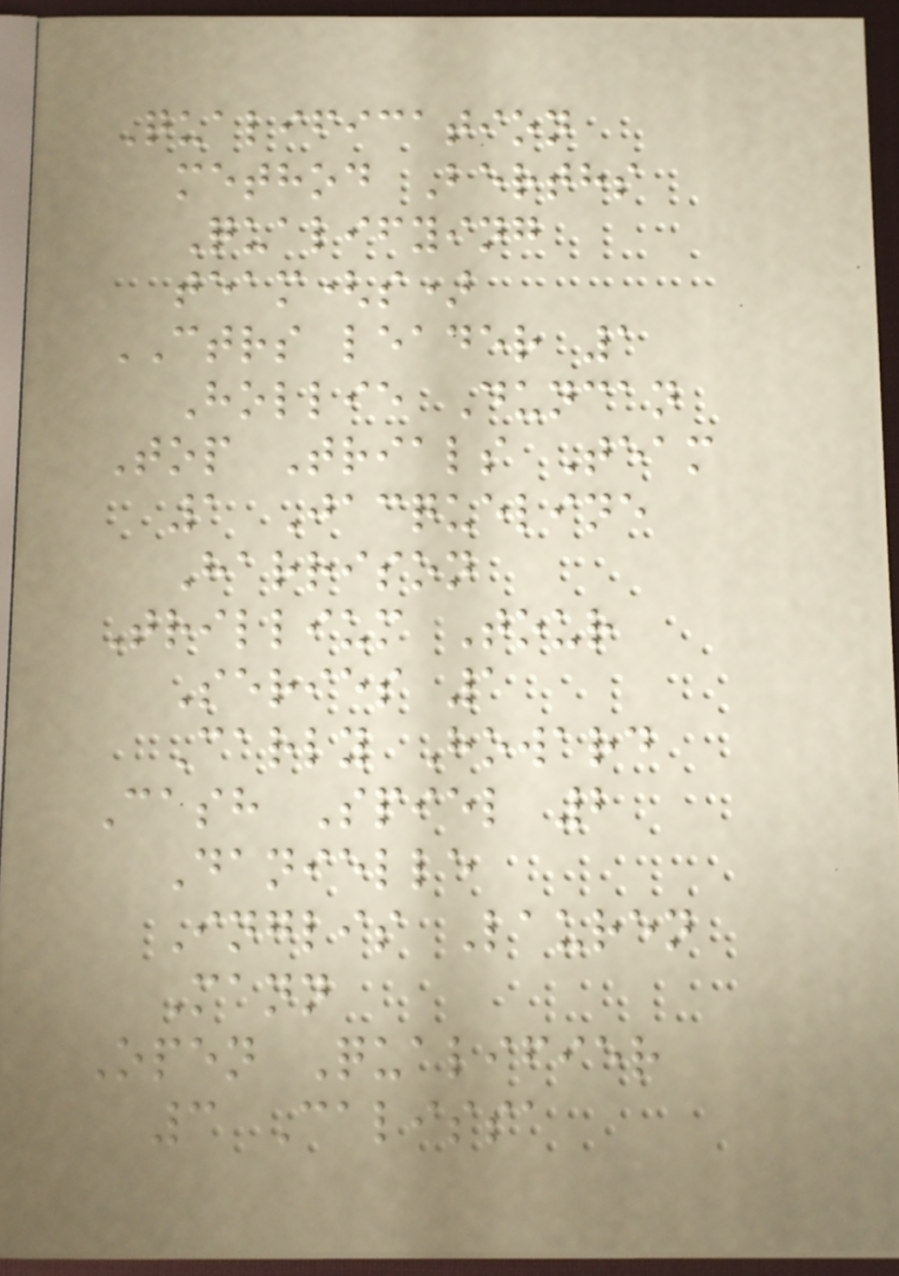Qualification
method Berths
Qualifying
team(s)
CTRS leader 1
Hollie Duncan
Top Trials Team
1 Jacqueline
Harrison
Trillium Tour
Series 1
Carly Howard
Cash Spiel 2
Danielle
Inglis Lauren
Mann
Open Qualifier
3 Calissa
